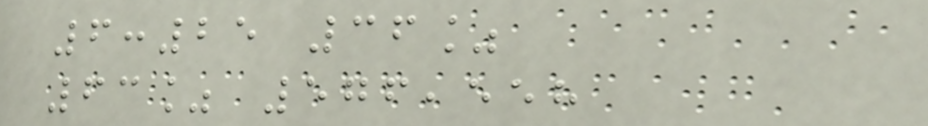6:25 36%
63% 576,558
